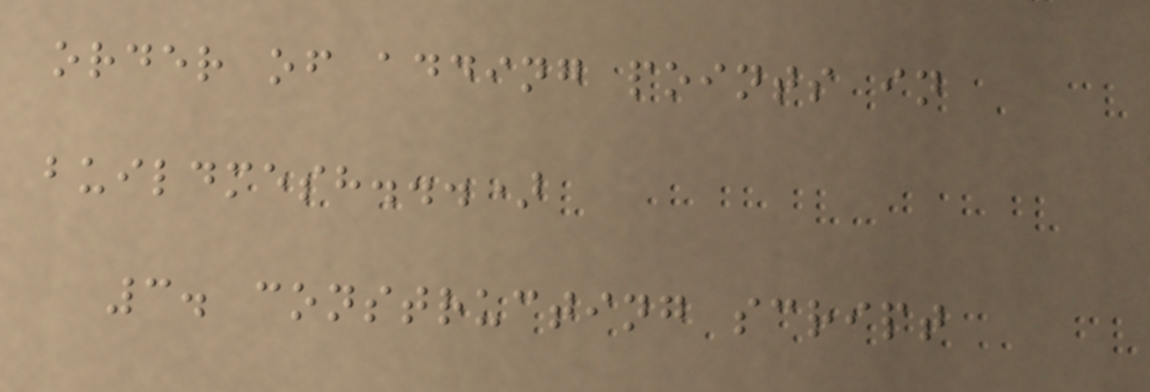order of adding points in
buildmesh...)
3. constructing script
